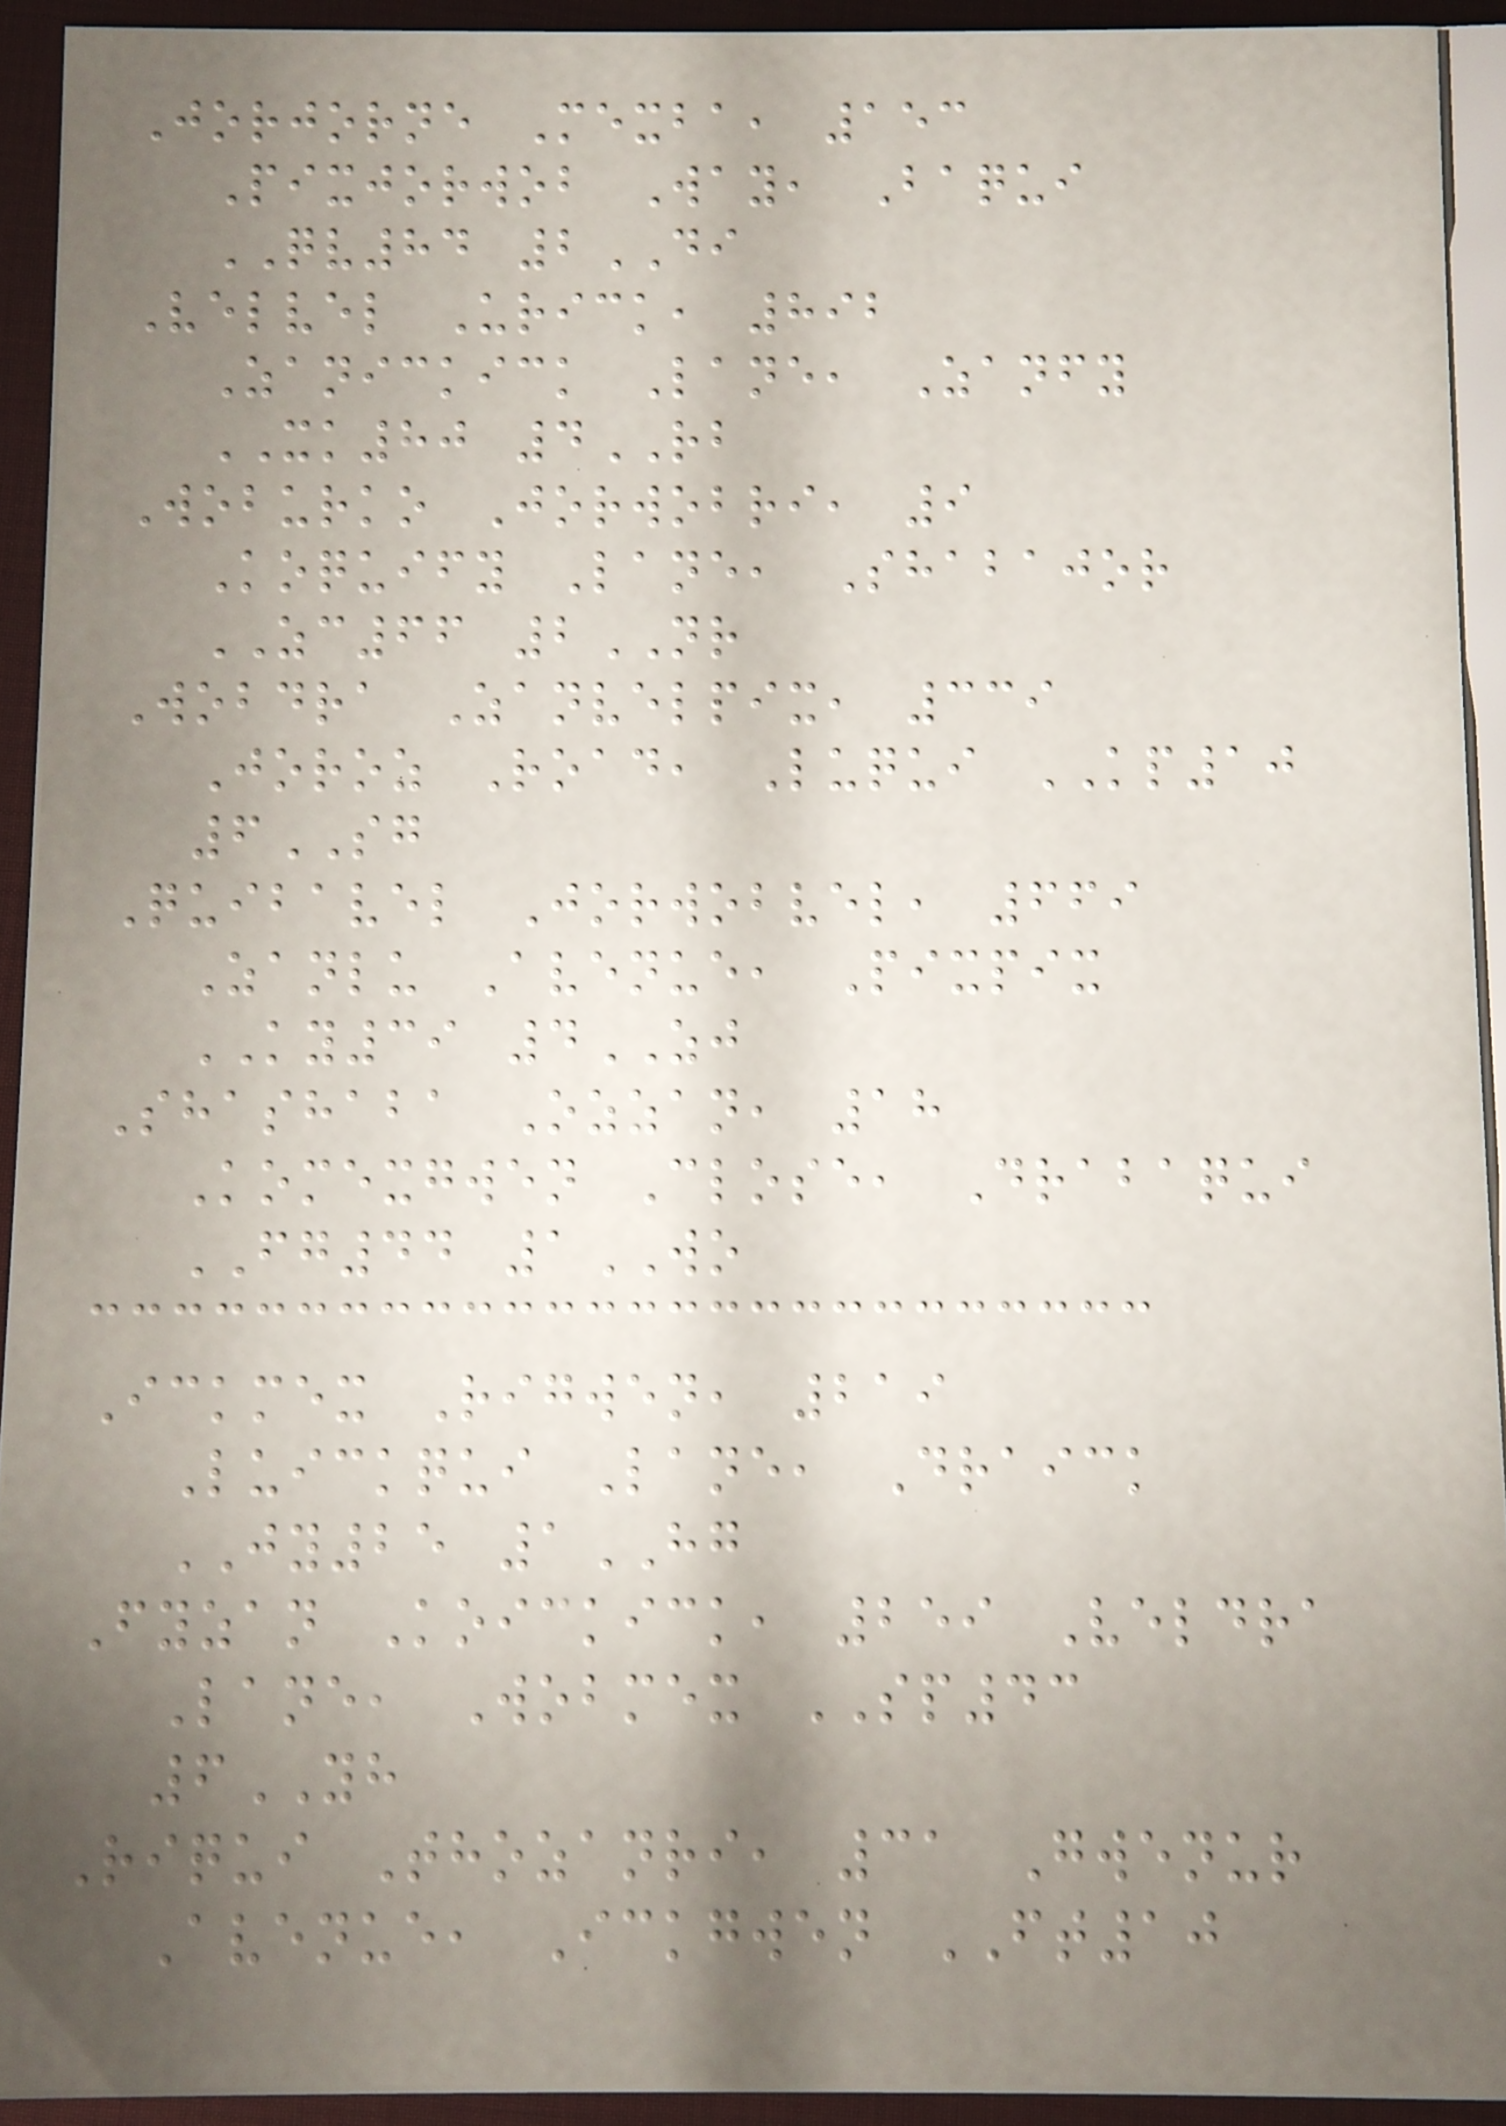Jorjorne Mexba, 153
Pixjorwob Way, Baqui
QV84 2DI
Velvel Urick, 892
Zanickick Lane, Zanfy
XK80 4RB
Woburko Jorwobri, 9
Koquify Lane, Shabajor
ZC66 2NR
Wobdra Zanvelpix, 339
Joroz Road, Luqui KP10
6SG
Quibavel Jorwobvel, 669
Zanlu Avenue, Pixpix
KY39 4ZJ
Shashaba Ozzan, 18
Komexgwen Close, Drabaqui
FG44 1WO
Ickmex Rigwen, 219
Luickqui Lane, Draick
JY25 1HG
Fyzan Koickick, 259 Veldra
Lane, Wobmex SP43
6YH
Riqui Thozanri, 31 Gwenur
Avenue, Ickgwen FT10
